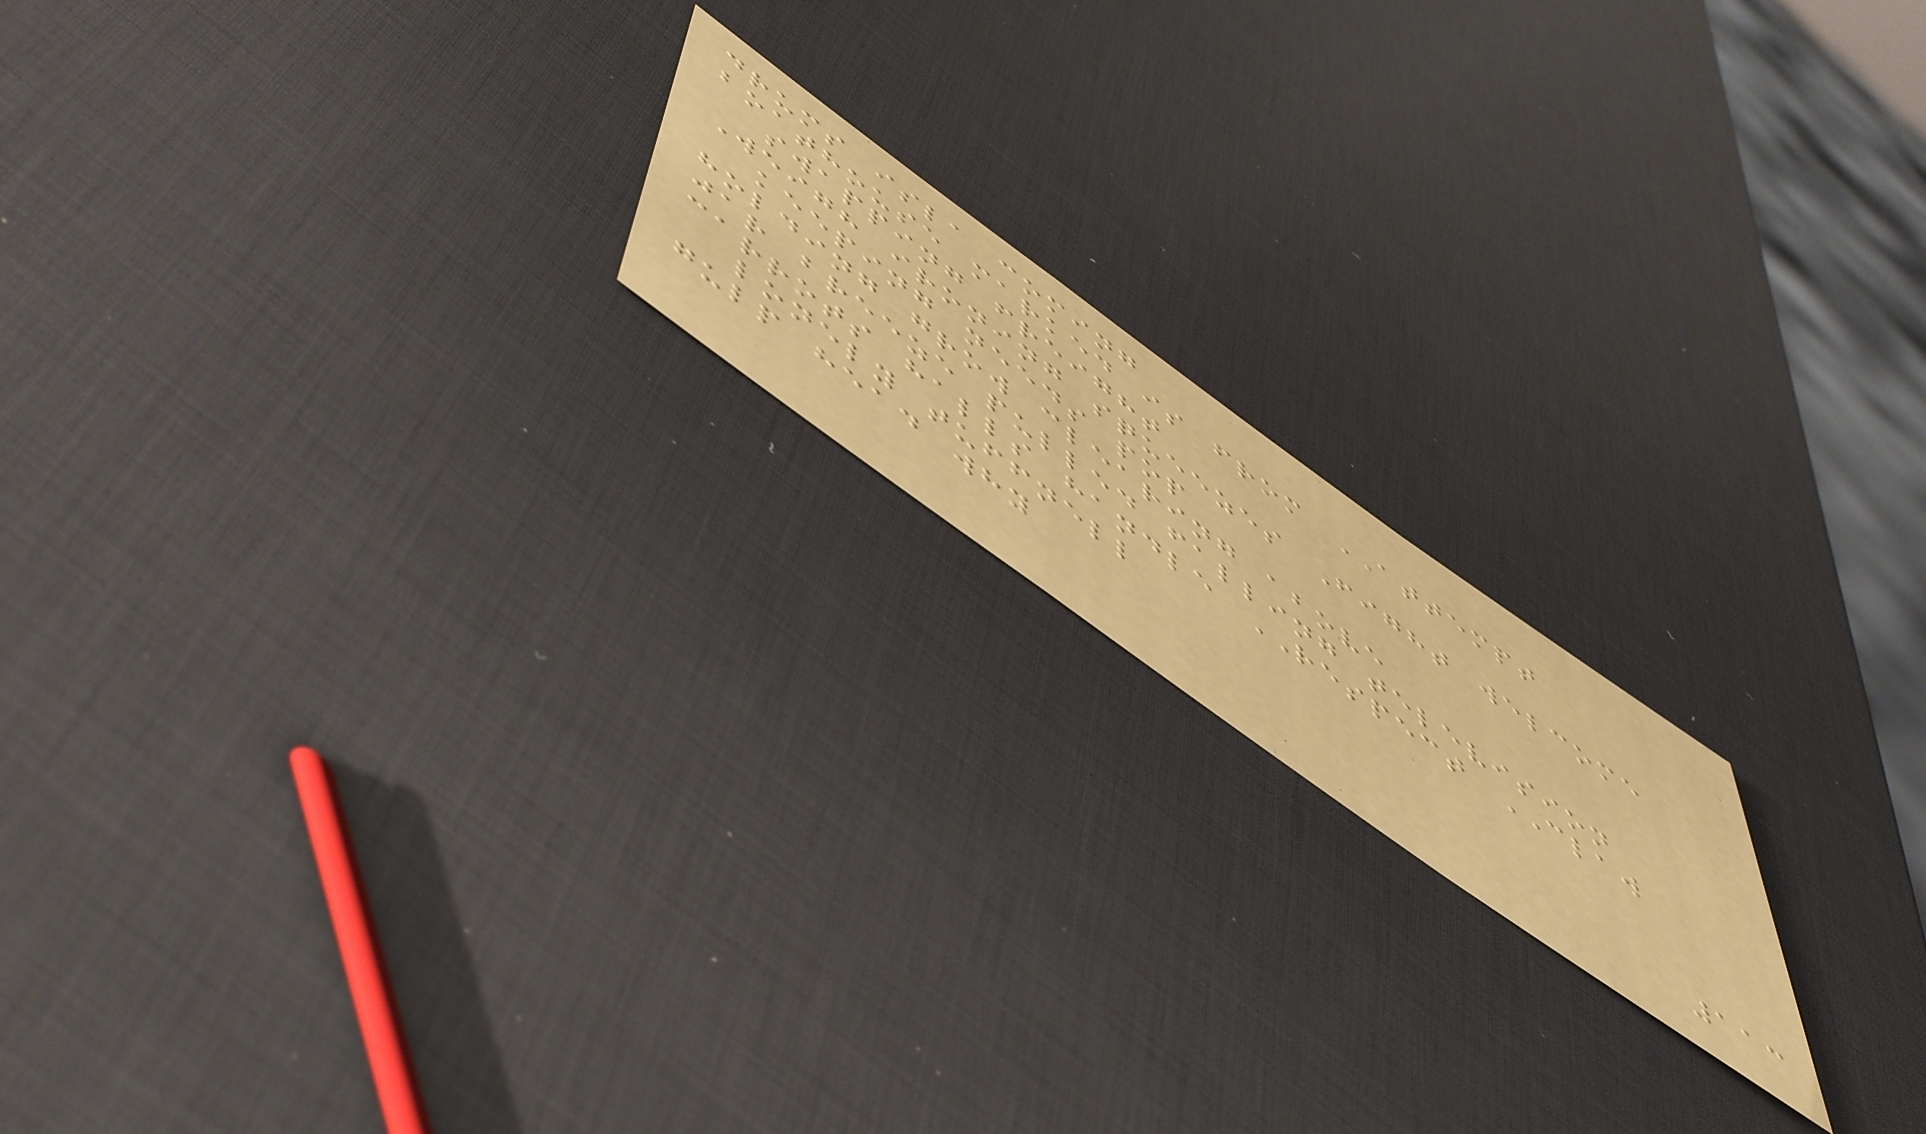drums isla coming
boathouse marked is from ATTEMPT
swapping freight
Weigh ironing squeezes Fight welcome
keeping needs pop
holding grow clearing above
jar breeze pulled falling television
carrots halls handle RESPECT CLAW
lonely tuffnell
gulp head why
113
